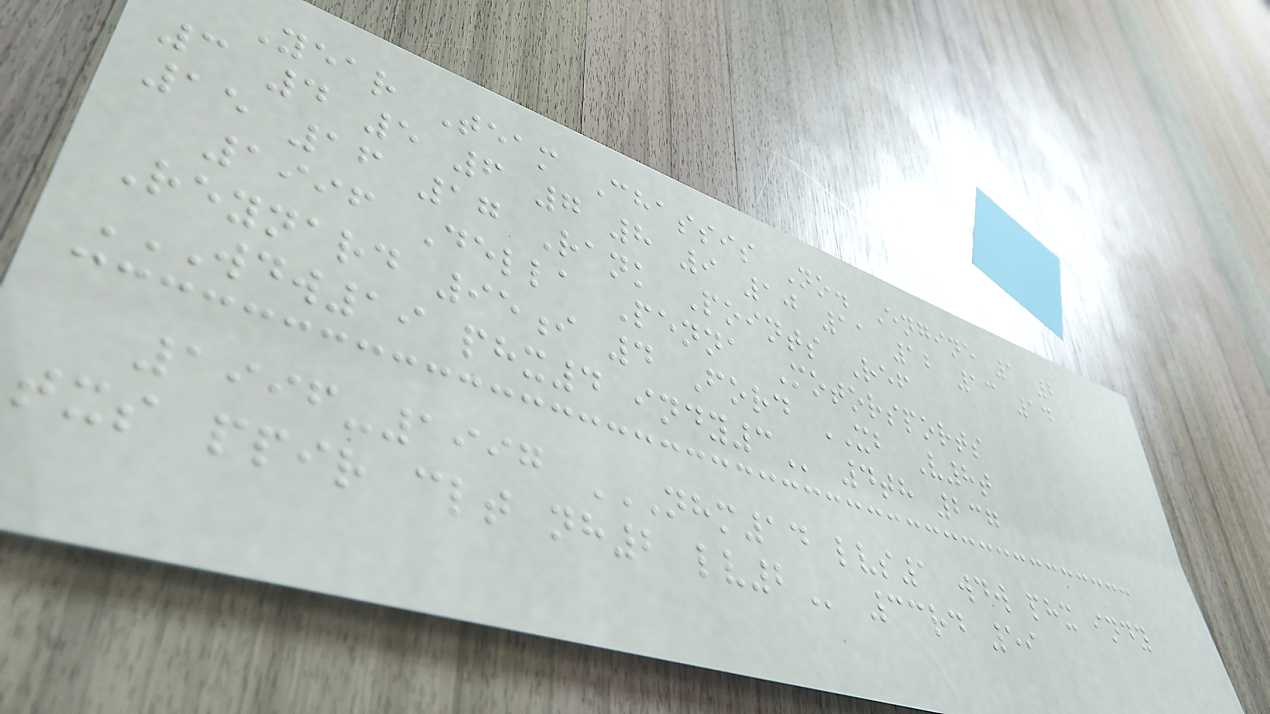Year Team Chassis No. Engine 1 2
3 4 5 6 7 8 9 10 11 12 13 14
15 16 17 Rank Points Ref
1996 Della Penna Motorsports
Reynard 95i 4 Ford XB V8t
WDW19 PHX4 INDY3 4th 237
1996-1997 NHM14 LVS1 WDW PHX INDY
TXS PPIR CLT NH2 LV2 33rd 59
